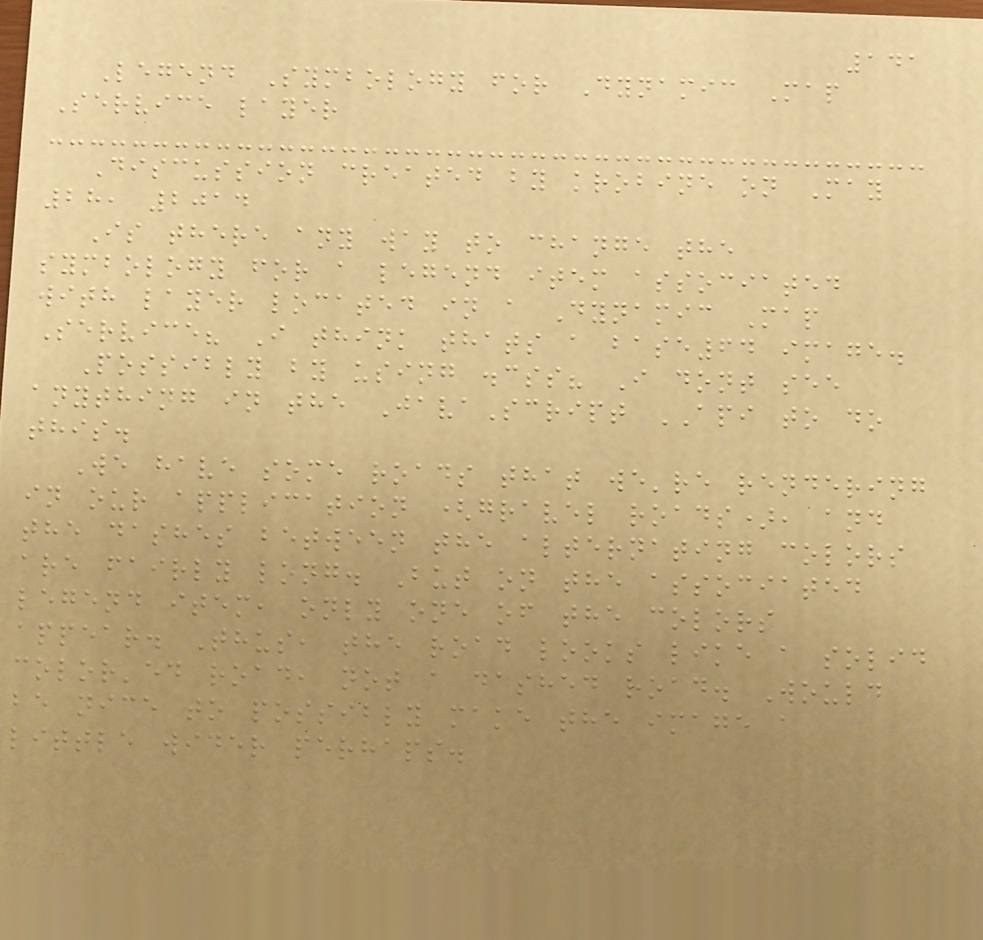141
Legend Symbology for Dynamic Map
Service layer
Discussion created by krobine on May
28, 2014
Is there any way to change the
symbology for a legend item associated
with layer located in a Dynamic Map
Service? I think thats a base64 image.
Possibly by using .css? I dont see
anything in the JavaScript API to do
this.
We have some roads that we're rendering
in our application (gravel roads), and
the dashes between the alternating colors
are fairly long. But on the associated
legend item, only one of the colors
appear. Thus, the road looks like a solid
color'ed road, not a dashed road. Would
be nice to possibly make the image a
little wider perhaps.
